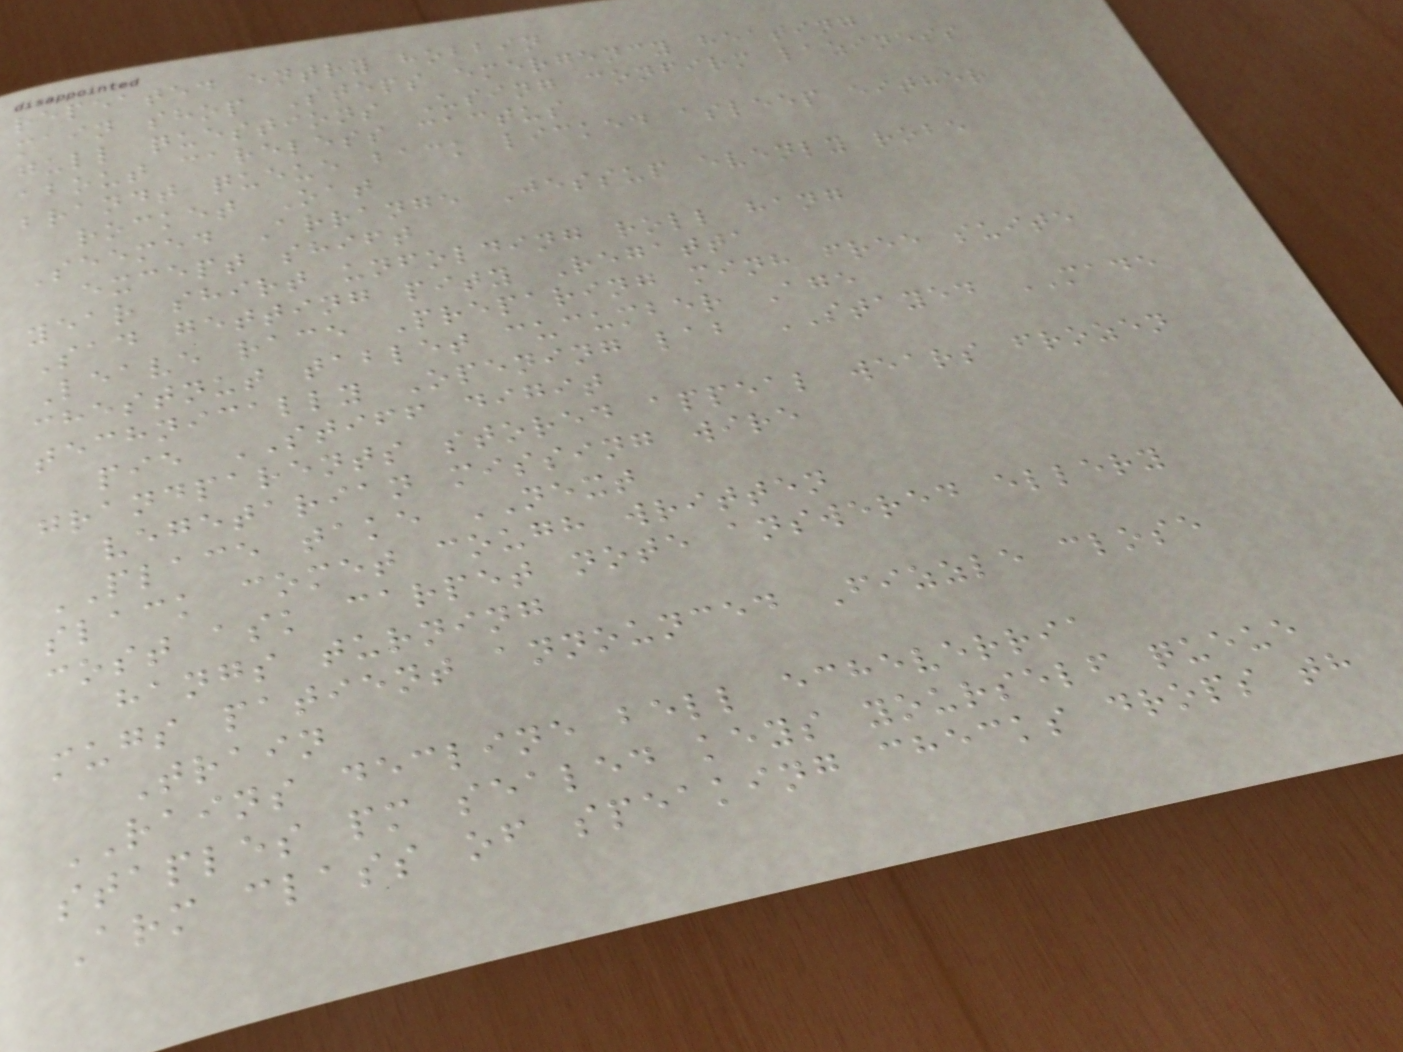repeated entry hobbin
main shop Steps emergency heating
gull questions Using confirm laziness
about careless cactus
brandt queue back licked asleep either
rocket Oat
Seemed Arrange Jessup evenly robe
except shift
year shirt unfolding roll hang
Sad getting pity Regatta
Leave race Preparing minh free suite
chestnut tablet cucumber Age
technically Opening lab STAYED MADE
pie STIFF digit
grandparents stored appeal wears frozen
vegetarian missing wire
PLACE take NEXT
slack comet cough written
cost ask carpet note answered ellery
hangs turning
mugs patient announced Fizzle close
Train
RAINS decline bell echeverria
staples pm sealed keys yourself queue
Arm class of speaking checks drops th
